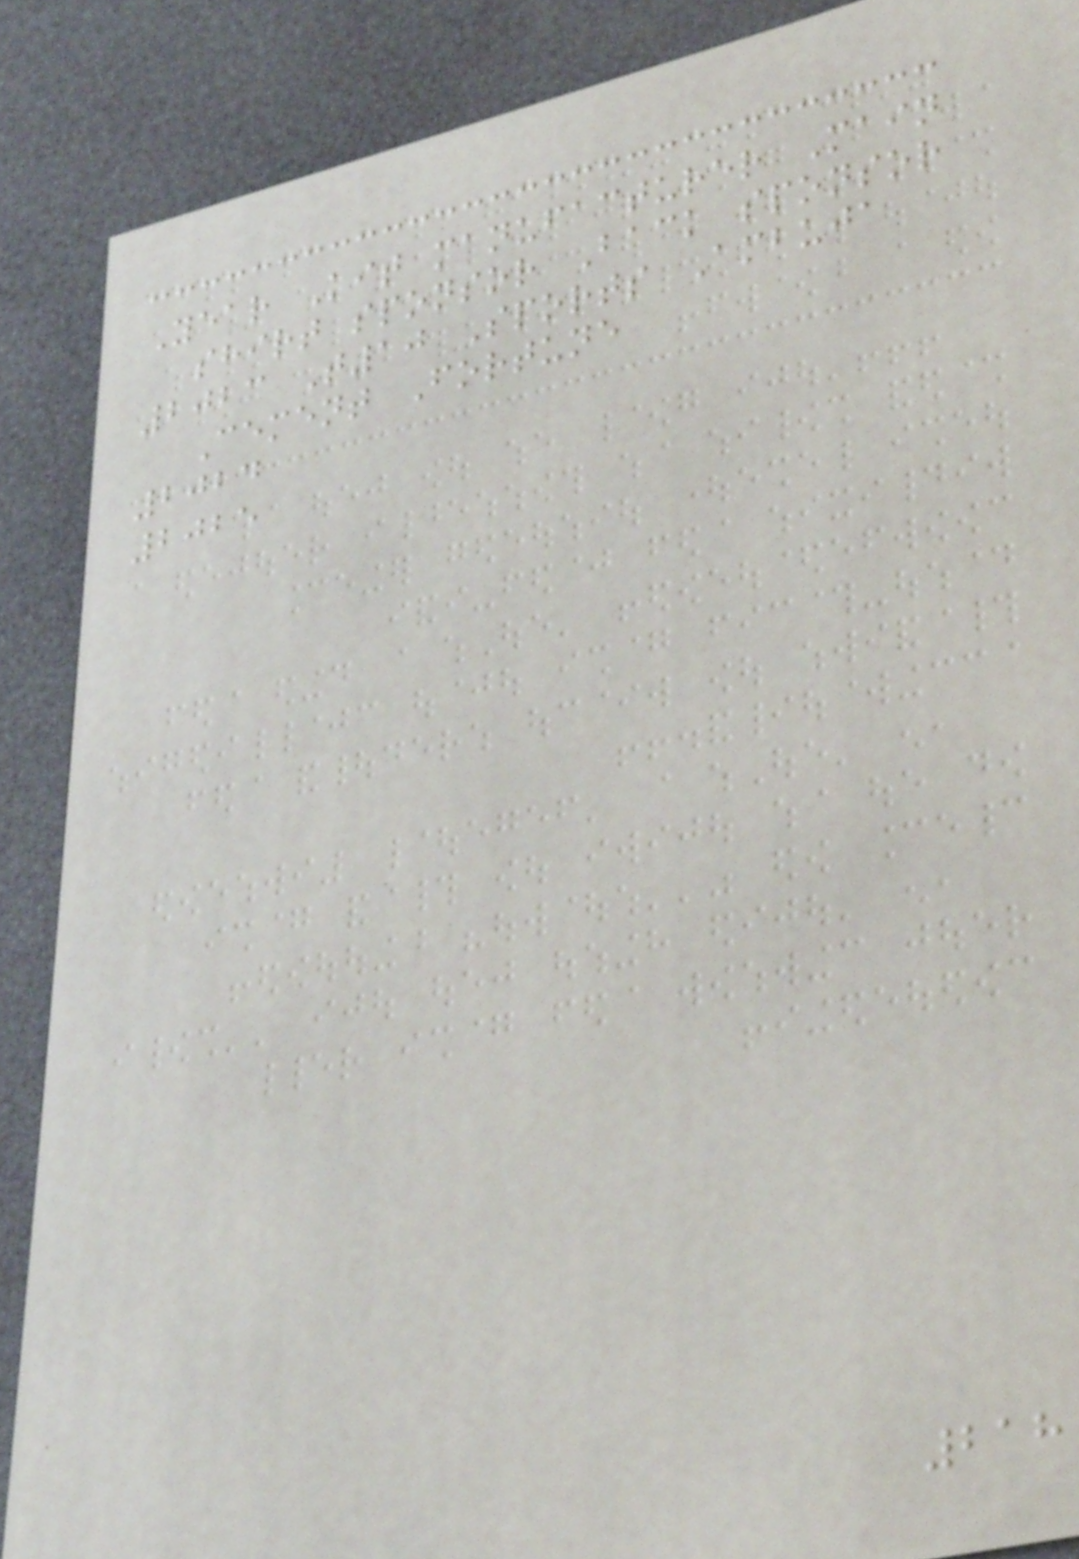Year Kit manufacturer Main
shirt sponsor Back sponsor
2023 T10 Sports Ambuja
Cement Fortune
2024
2025
218
